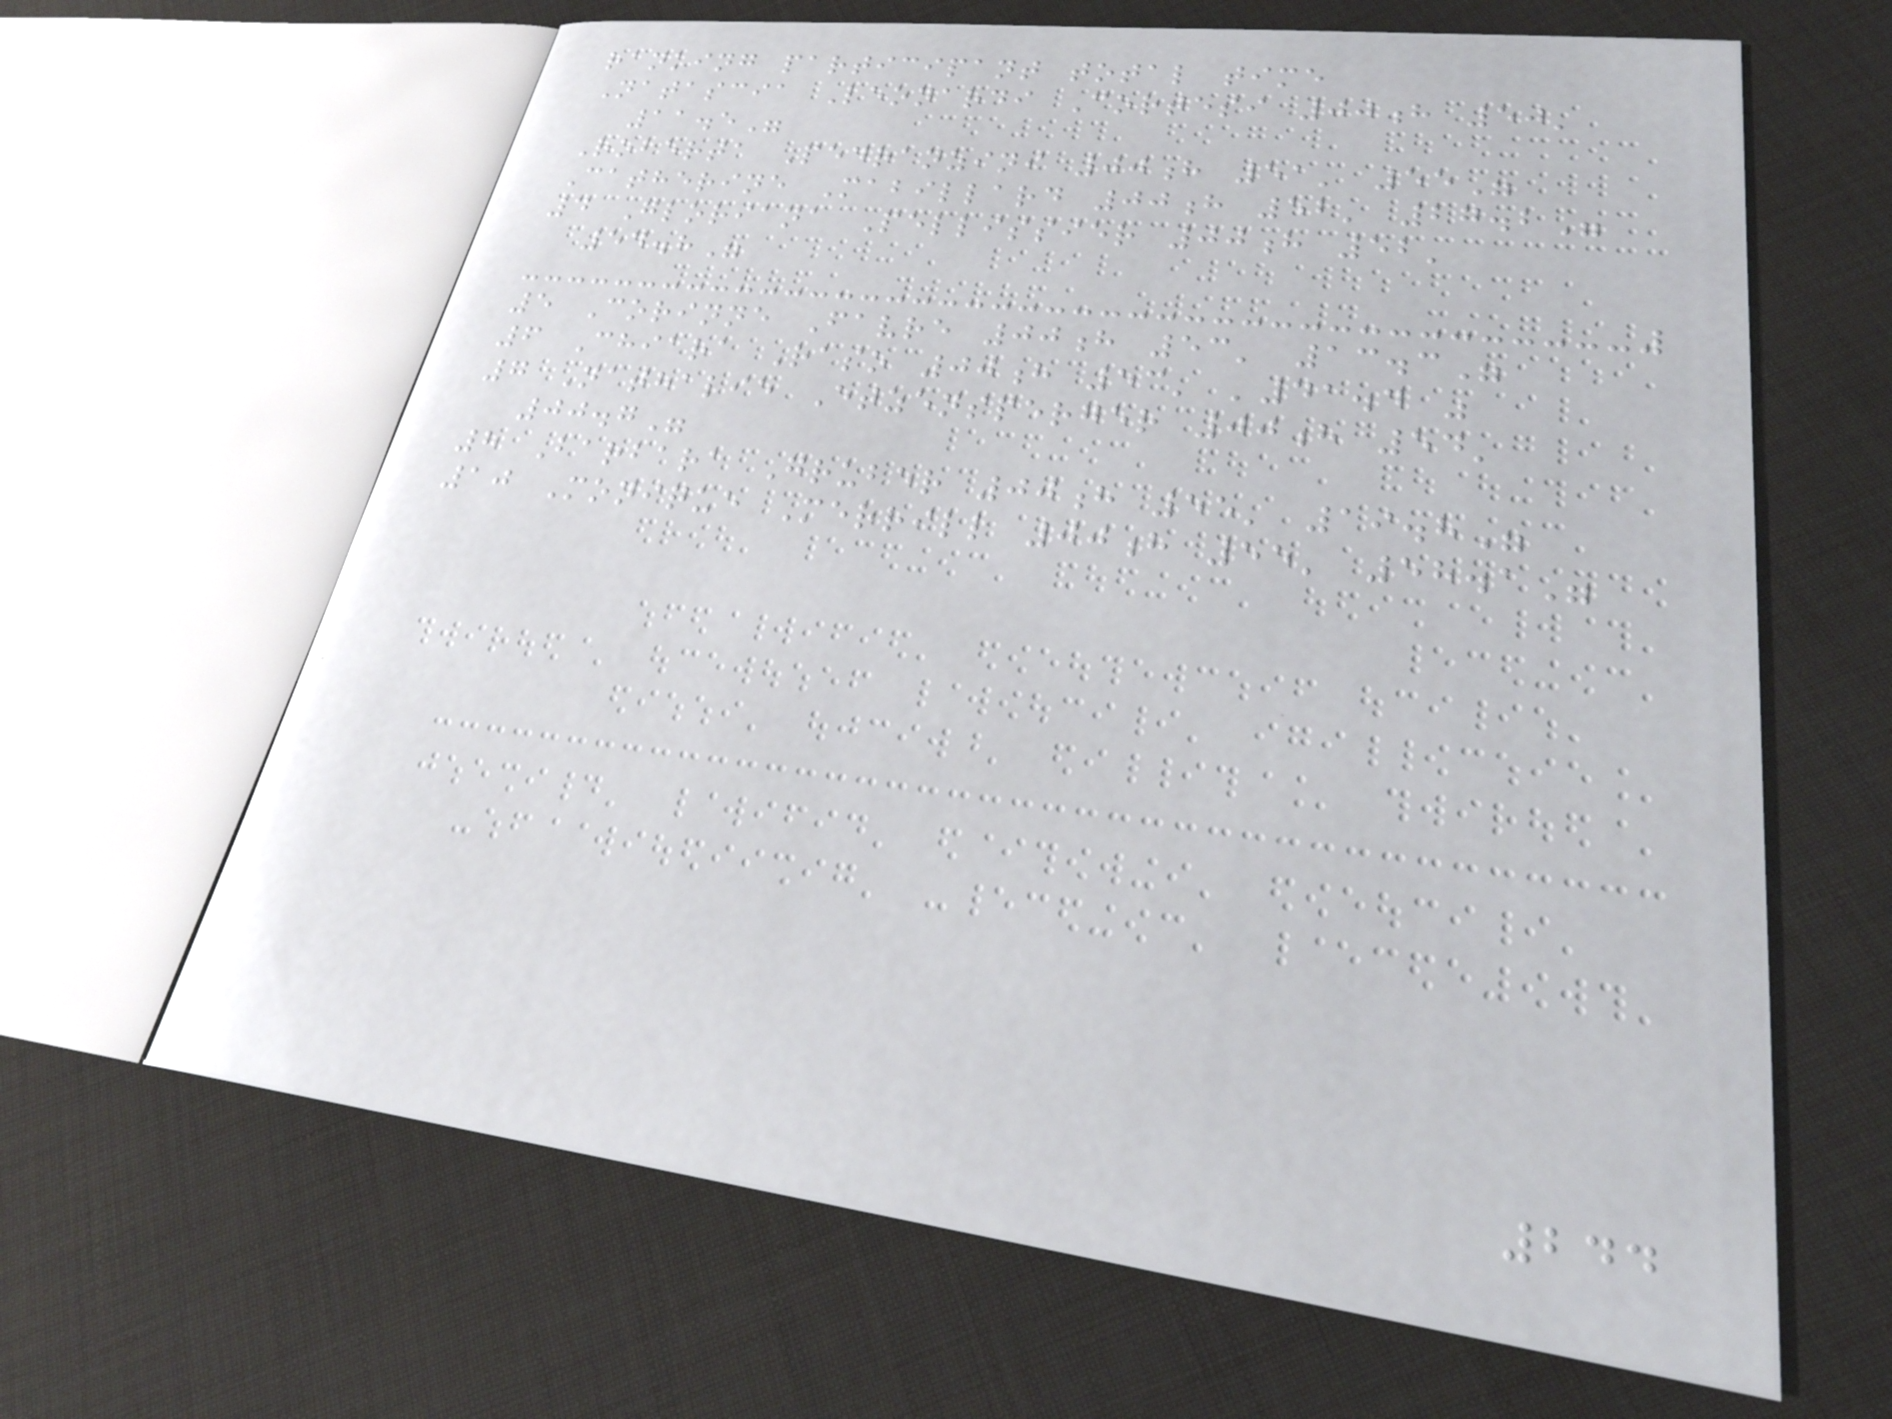ranking participant total time
Natascia Leonardi Cortesi 00h 50'
11.5"
Roberta Pedranzini 00h 51' 55"
Catherine Mabillard 00h 52' 27.2"
4 Gloriana Pellissier 00h 52'
54.8"
5 Corinne Favre 00h 53' 13.3"
6 Chiara Raso 00h 53' '41.4 "
7 Nathalie Etzensperger 00h 54'
00.7"
8 Barbara Gruber 00h 55' 19.8"
10 Monique Merrill 00h 55' 58.1"
244
